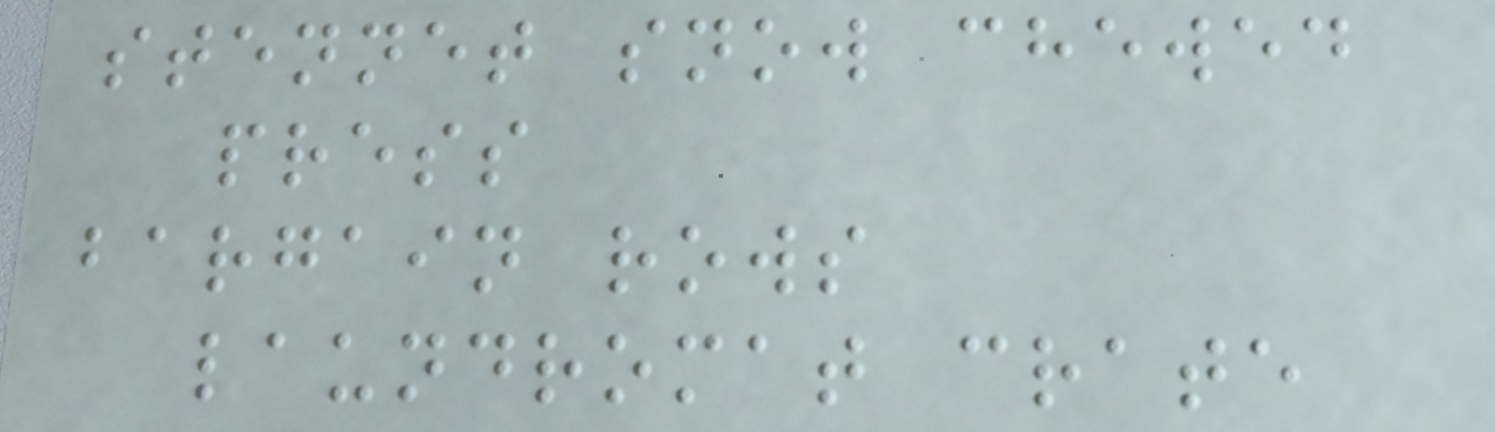stennet snow chewed
press
bargain rows
laundromat crate
